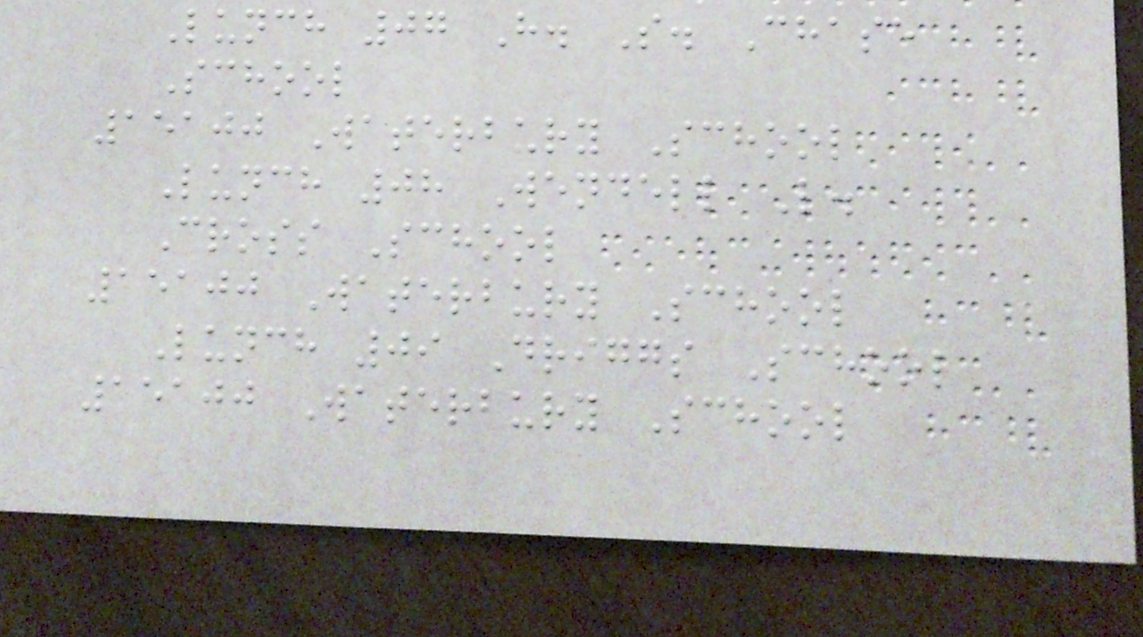Lunch 07 H. S. Chase
School
15100 Waterbury School
Lunch 08 Wendell L.
Cross School
15100 Waterbury School
Lunch 09 Driggs School
15100 Waterbury School
